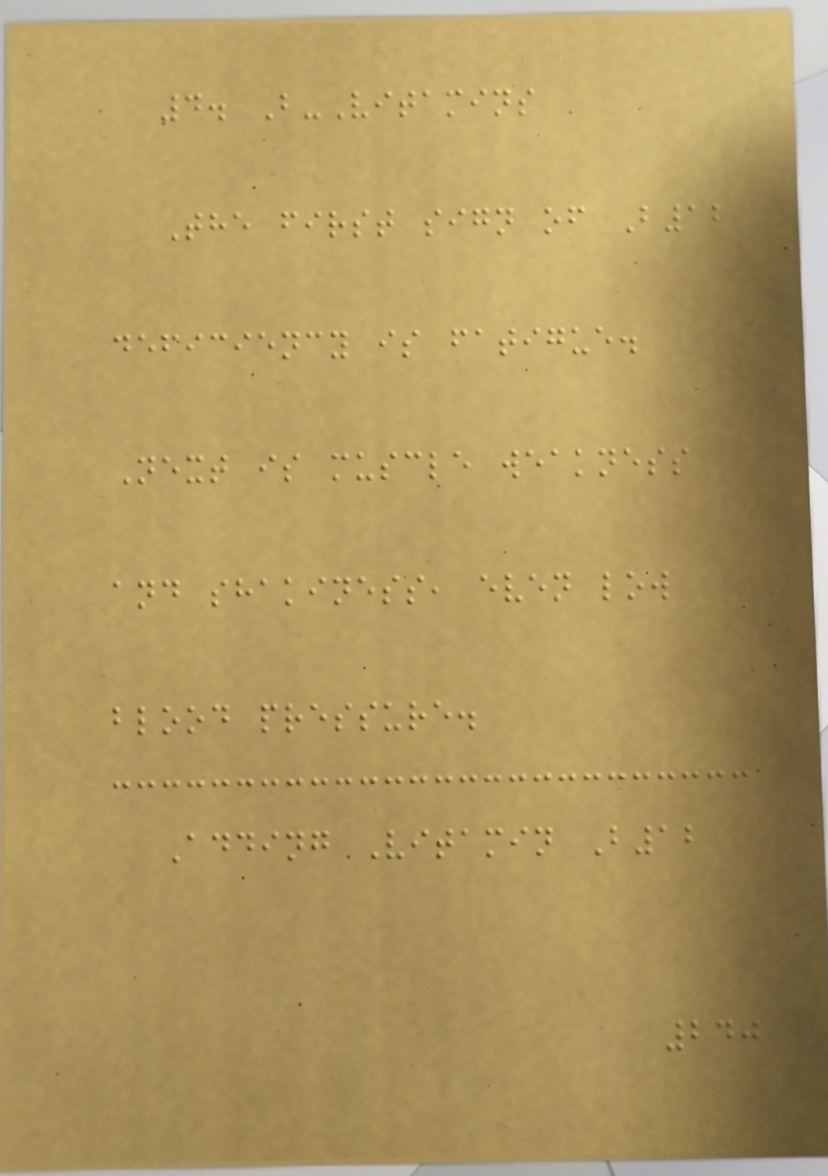4. B-Vitamins
The first sign of B12
deficiency is fatigue.
Next is muscle weakness
and shakiness, even low
blood pressure.
Adding Vitamin B12
240
